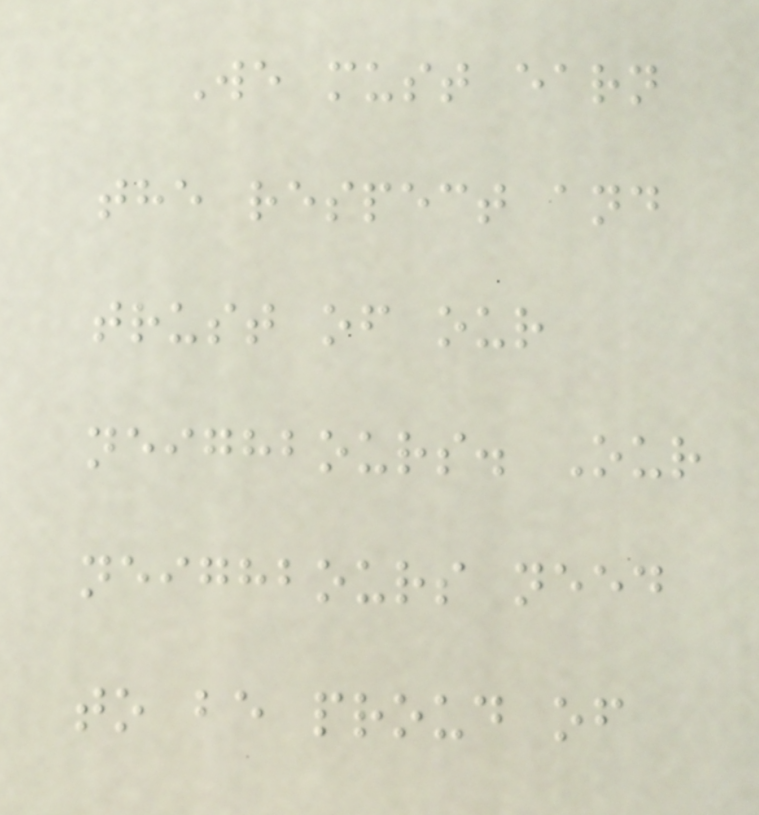We must earn
the respect and
trust of our
neighbours. Our
neighbours need
to be proud of
